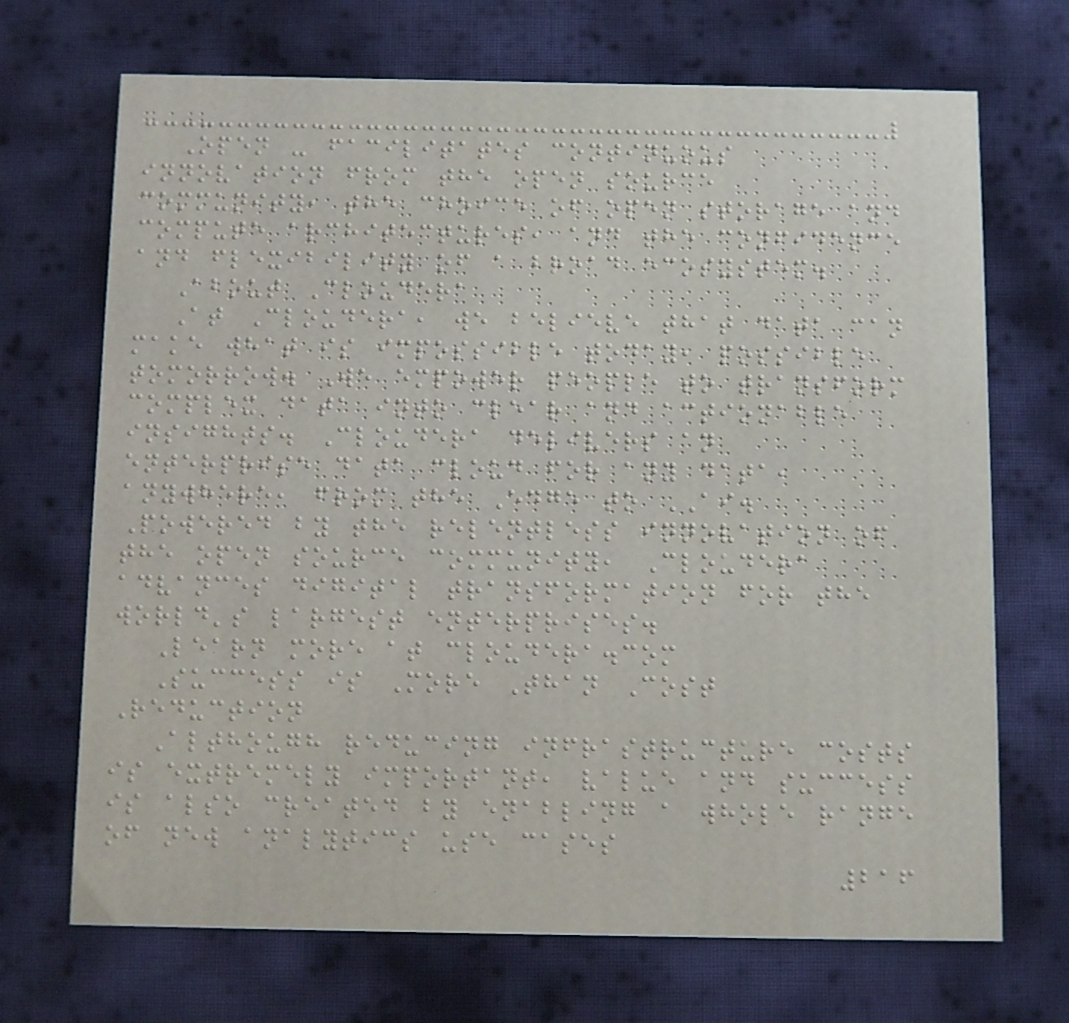Open - facilitates continuous
innovation from the open source
community, the choice of open storage and
compute architectures, and the confidence
and flexibility of a broad ecosystem.
About Cloudera
At Cloudera, we believe that data can
make what is impossible today, possible
tomorrow. We empower people to transform
complex data into clear and actionable
insights. Cloudera delivers an
enterprise data cloud for any data,
anywhere, from the Edge to AI.
Powered by the relentless innovation of
the open source community, Cloudera
advances digital transformation for the
world's largest enterprises.
Learn more at cloudera.com
Success is More Than Cost
Reduction
Although reducing infrastructure costs
is extremely important, value and success
is also created by enabling a whole range
of new analytics use cases
216
